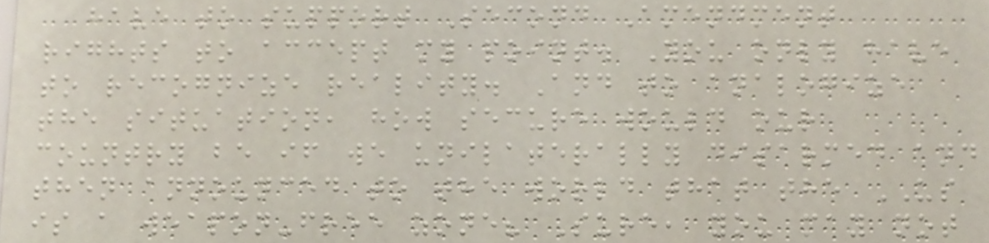have to support Second Amendment
rights to accept my point. You only have
to recognize reality. And to analogize
the situation, how secure would our
country be if we unilaterally disarmed and
then announced to the world that the US
is a weapon-free zone? Sure, you may not
